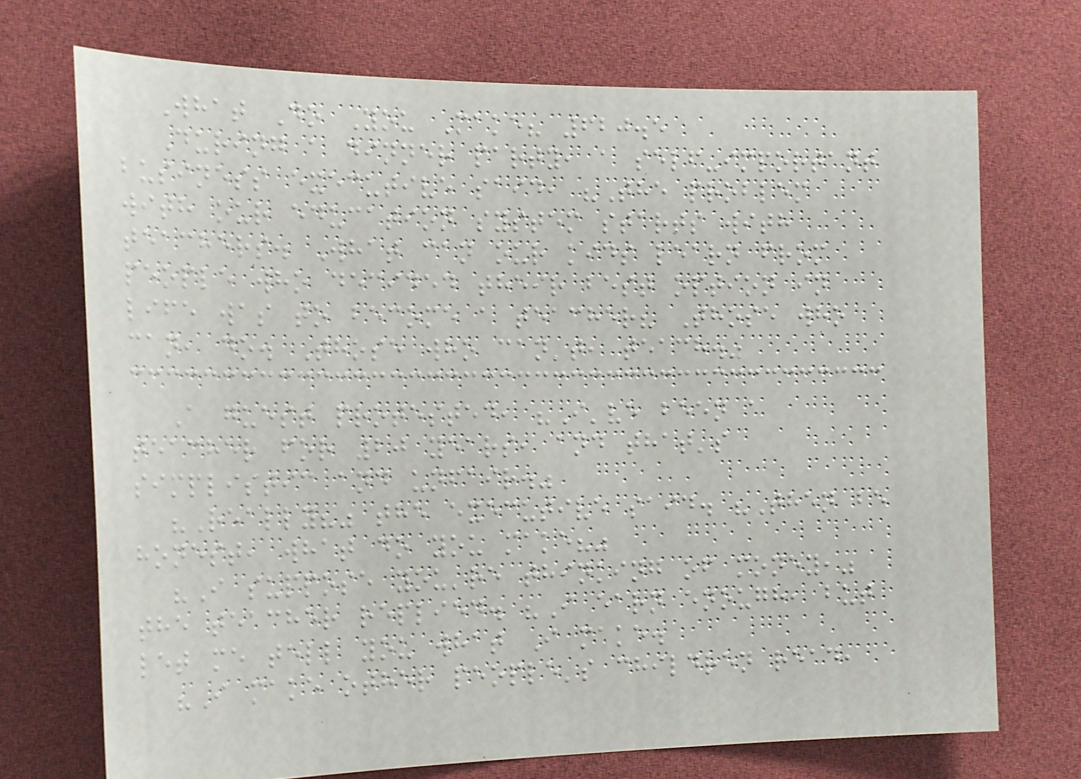What Do You Make? 620.5
During a dinner party, a self-important
business executive said, "The problem
with our education system starts with
teachers. What can our kids learn from
people who decided their best option in
life was to become a teacher? Those who
can, do. Those who can't, teach."
A guest protested, "I've been a
teacher for 20 years, and that's
simplistic and unfair."
"Really?" the executive said. "Then be
honest, what do you make?"
"I suppose you're thinking of money,"
the teacher replied. "I earn enough, but
let me tell you what I make.
"I make other people's children read,
